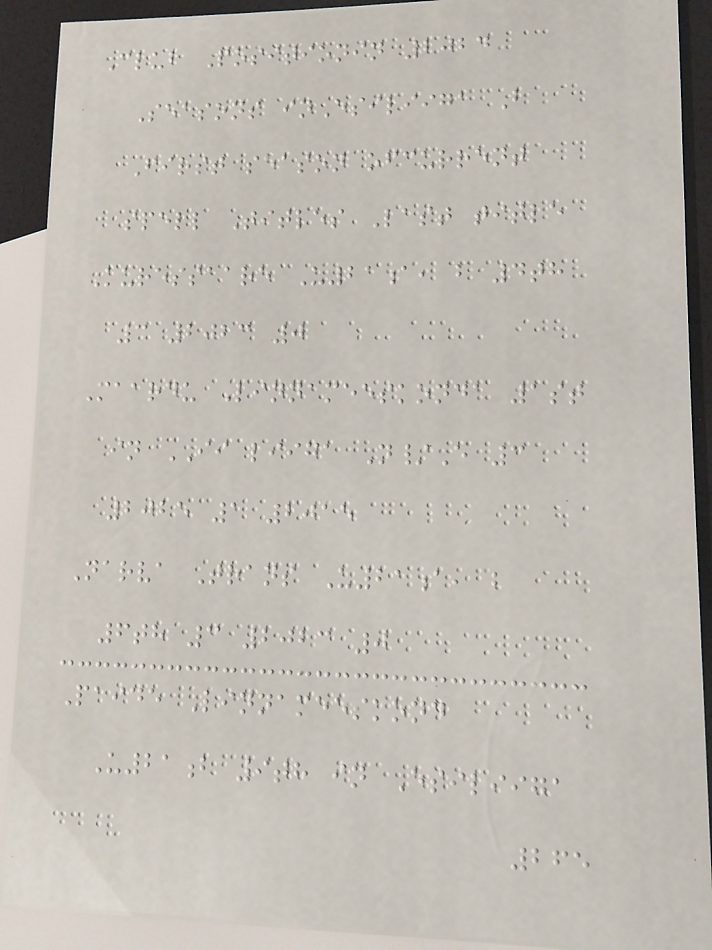Club Positionin 2024
Seasons inEsiliiga B
First season ofcurrent
spell Titles Last title
Kuressaare U21a, b 4th
3 2023 0
Maardu Linnameeskonda 1st
in II liiga N/E 3
2025 1 2015
Narva Trans U21a, b
6th 3 2023 0
Paide Linnameeskond
U21b 9th in Esiliiga
265
